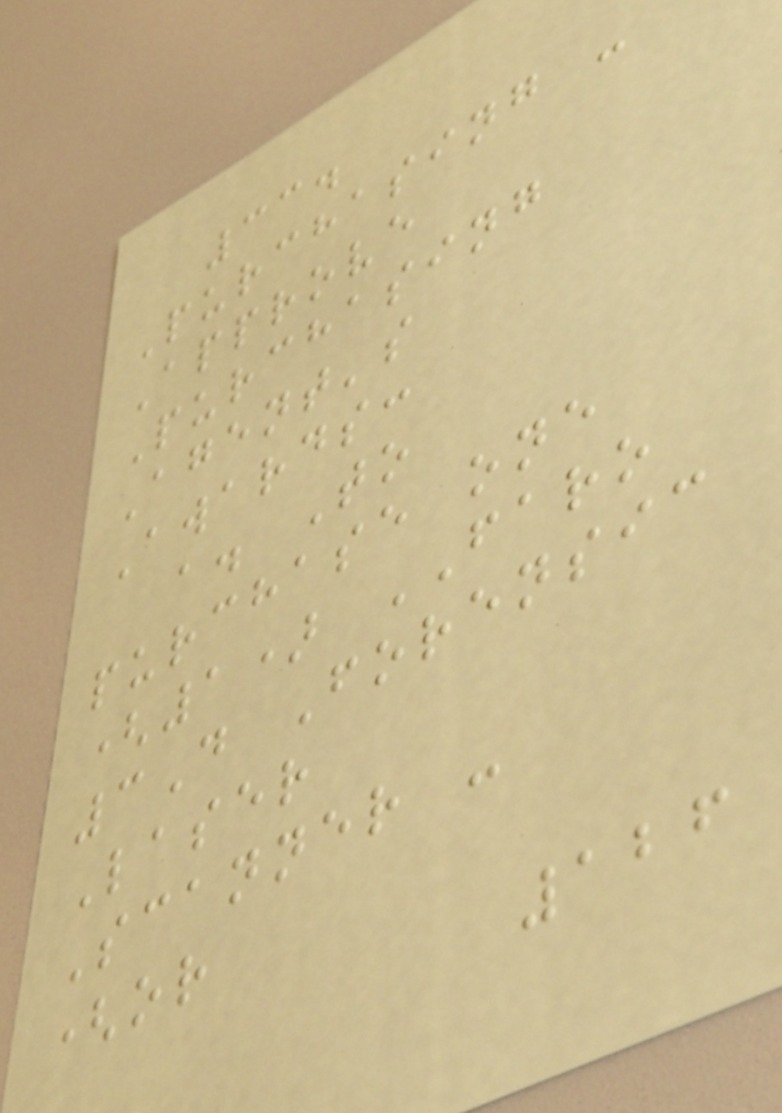33.
Purchasing -
Approve
Purchasing
Agent's
Awards:
a. To
purchase one
(1) FARO
3D Forensic
Laser
Scanner -
(or
126
